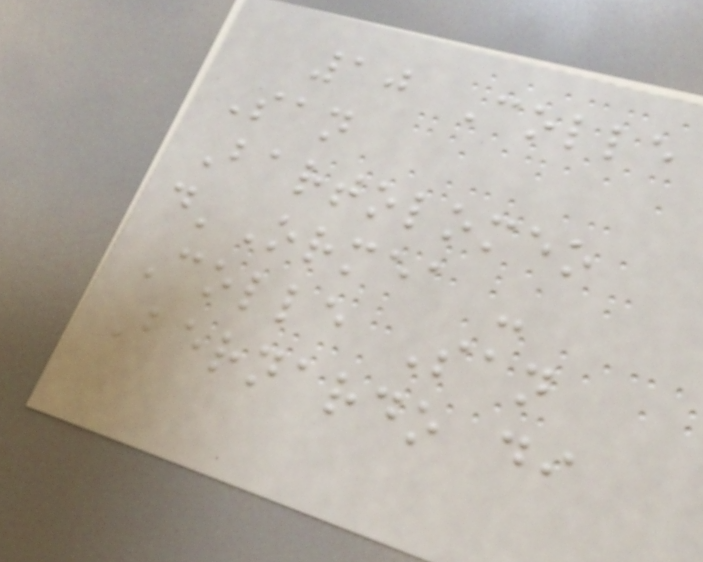10 Colle
San
Bartolomeo
d'Ormea -
Colle San
Bernardo di
